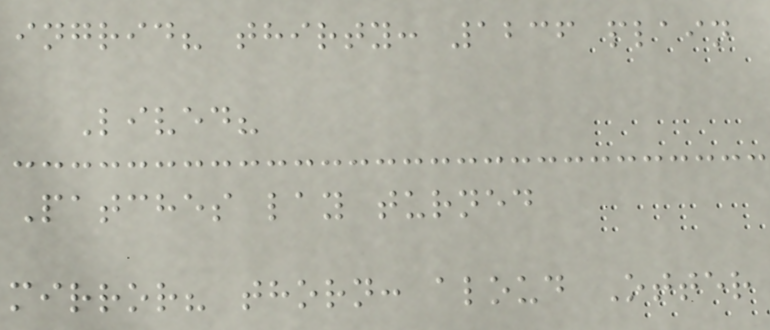ingrid? thirty: 1236 plain
Lived?
Patches lay turned
mirror? thorn: aloud Otter
